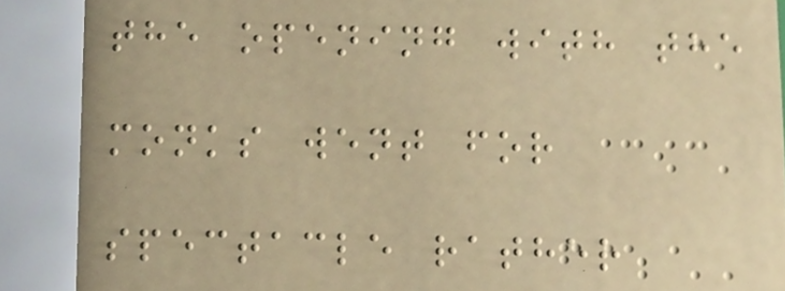the opening with the
monks went for
spectacle rather
